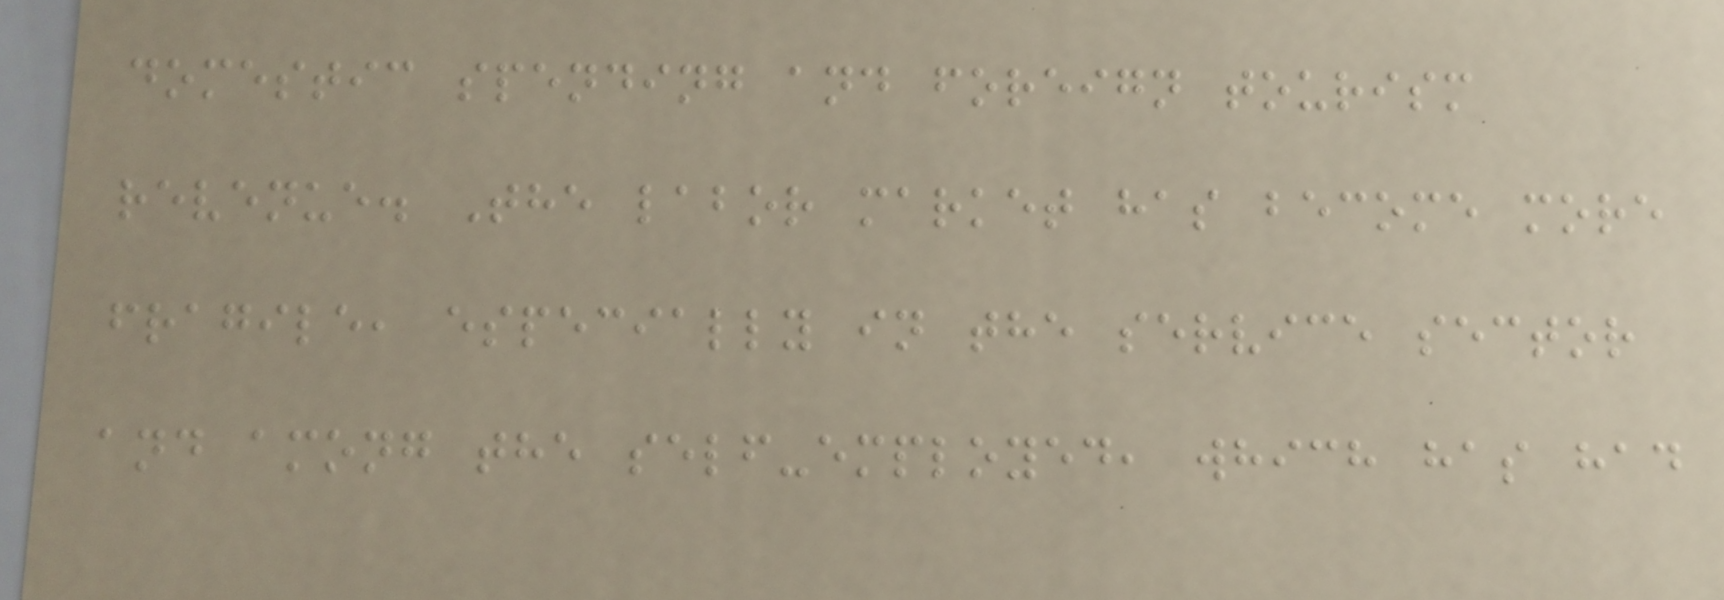domestic spending and foreign tourism
revenue. The labor market has become more
fragile, especially in the service sector
and among the self-employed, which has had
